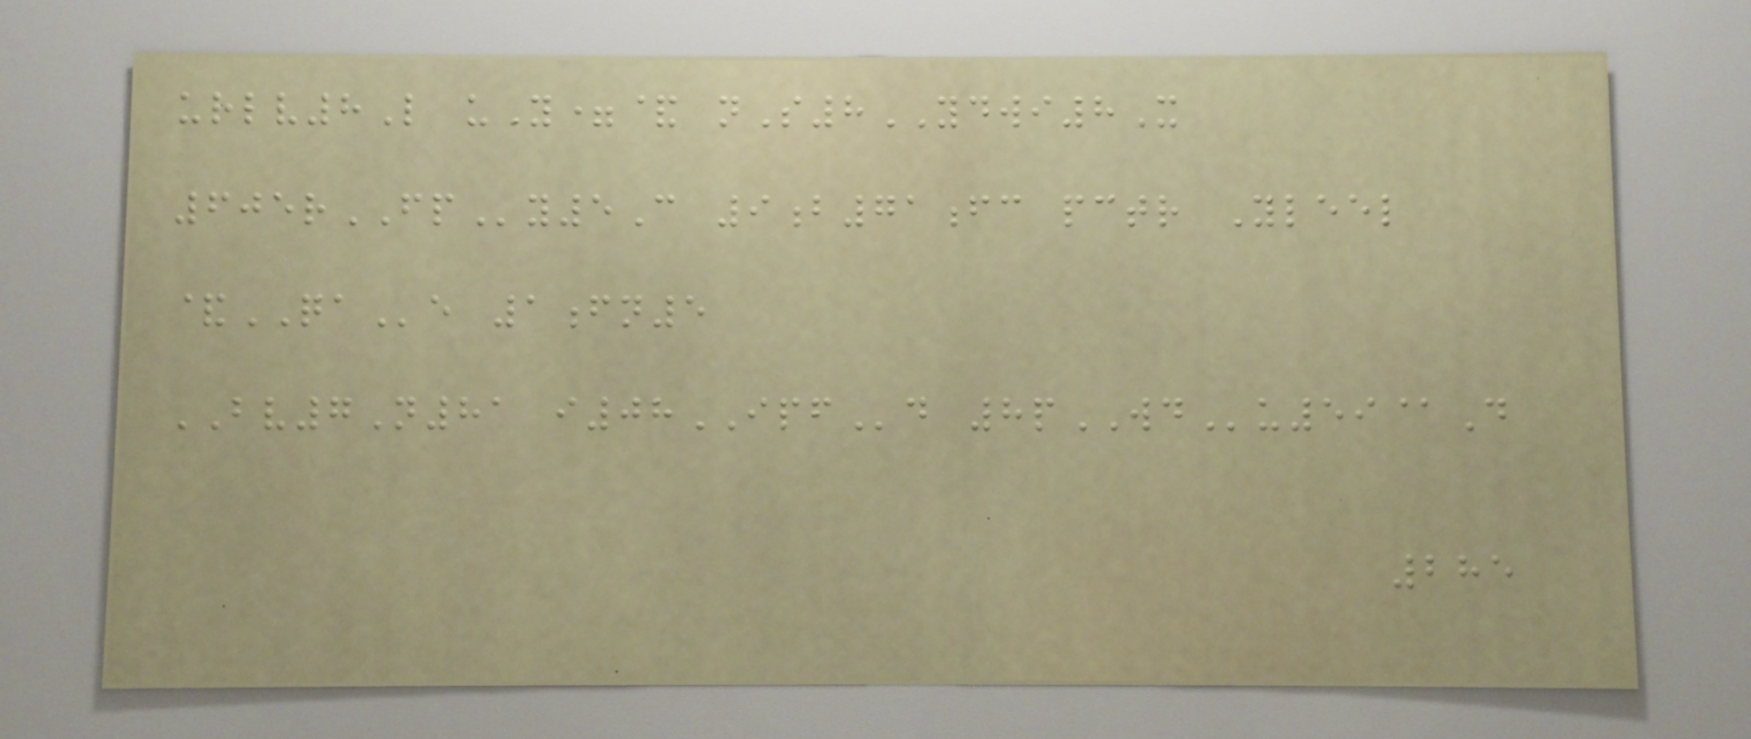urlv8L uY=& nS8YDWI8X
605rFPy5C 9b71fc pctr Yleel
&QAe 1fn5
BV7N81 i08IPFd 8pWDu59@D
285
